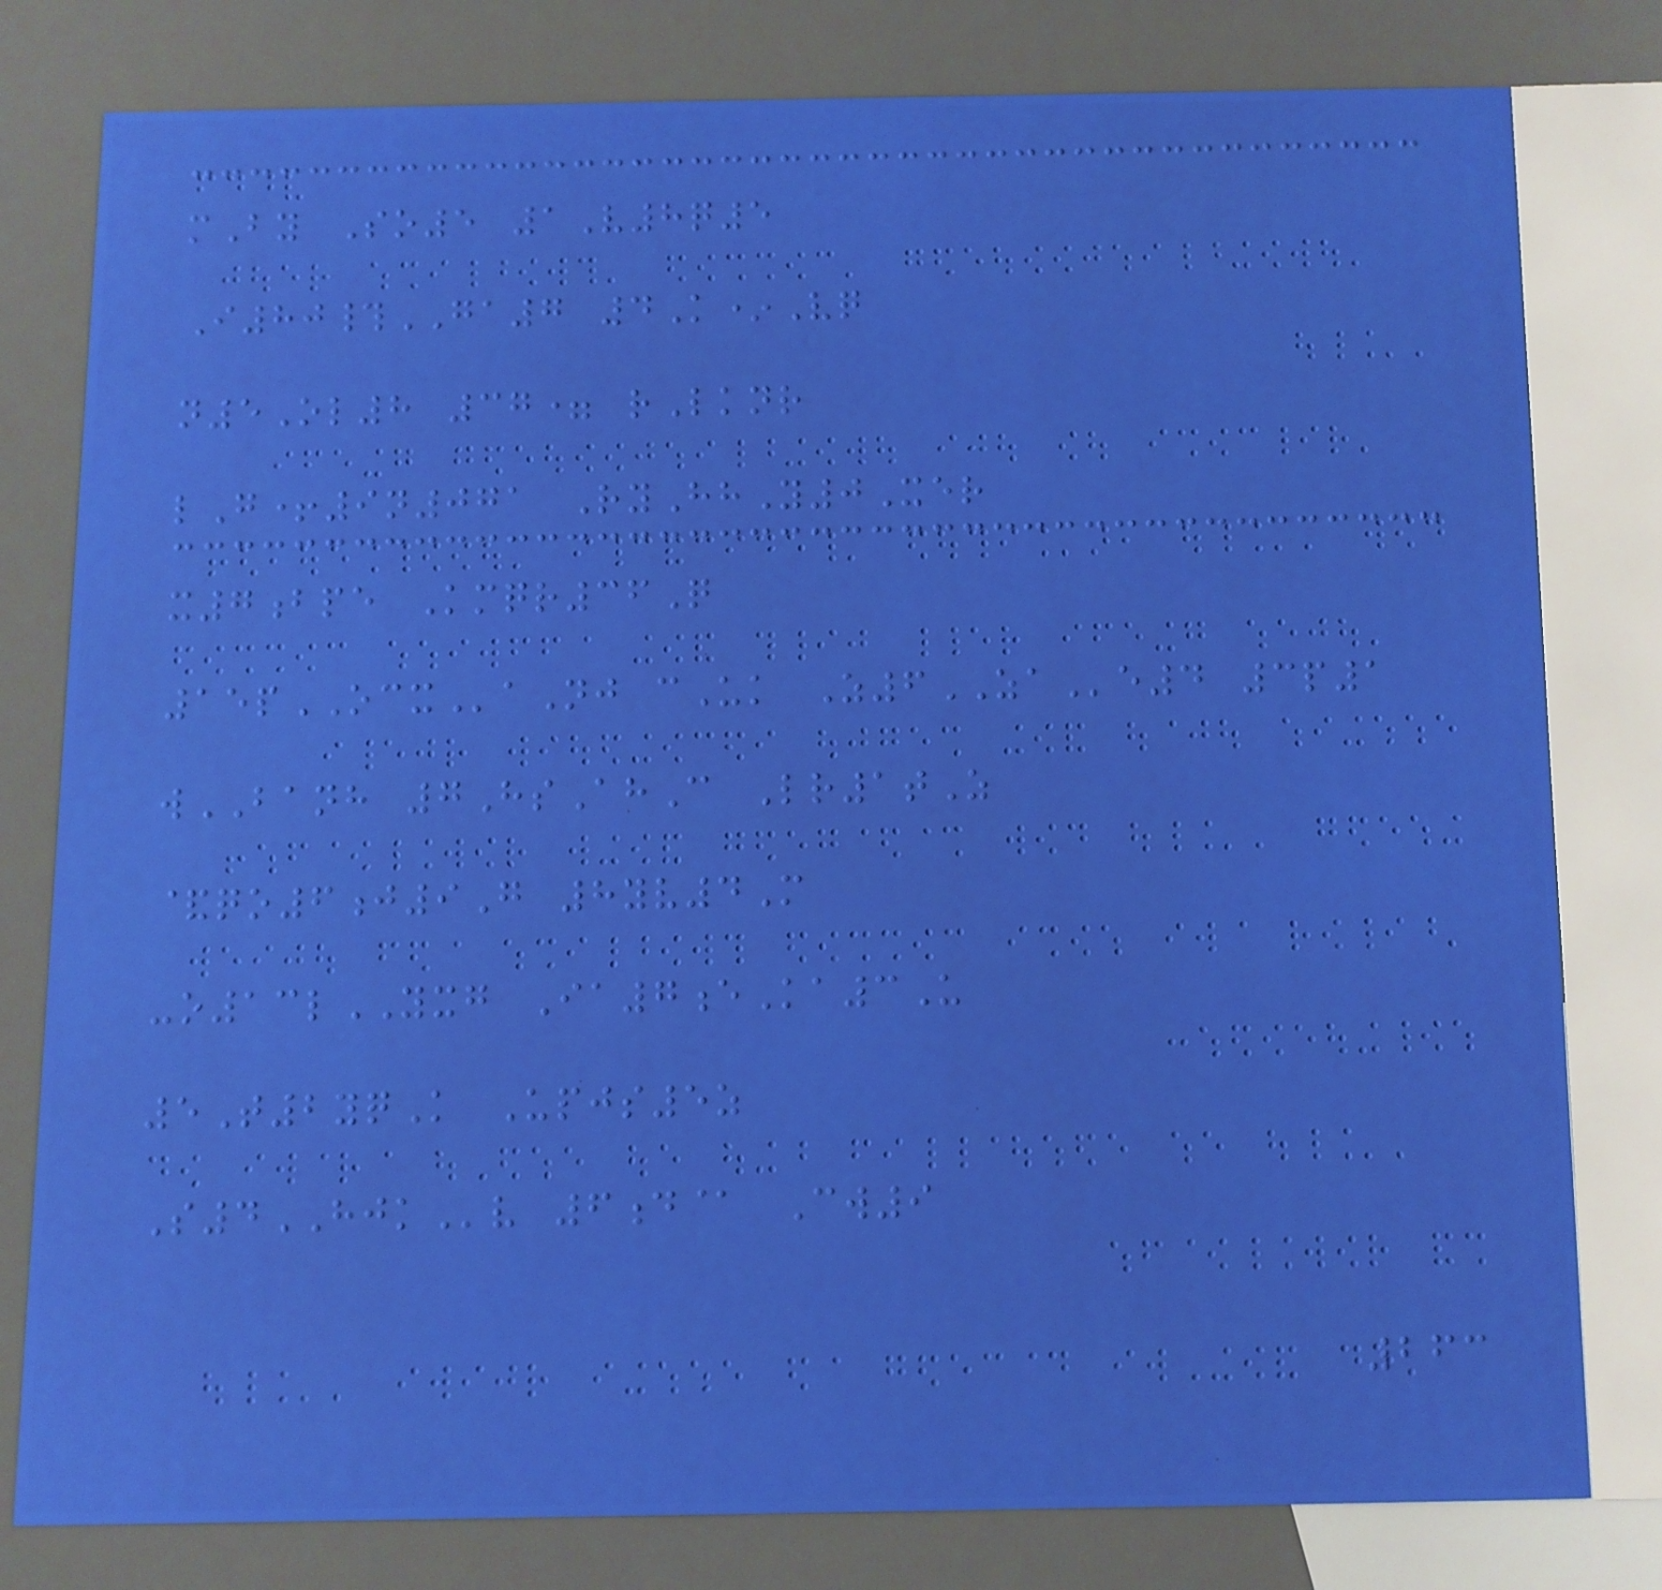mBy So5 1V8q5
I80#GA7 4K*Vq
n5Ol8 37= rLknr
lG+9n071 RyHhY0Xer
x7bpe Kmqr36Q
15pOCXaNj cUk Z6ZAe4 3p1
wBANH 7HsAhC Lr1tZ
&qo6j9G 8yv4M
-o13lYXG Ia7eKa3U
5T2yqK Upjs5z
S4HJKv 6d@ Cw9
263
